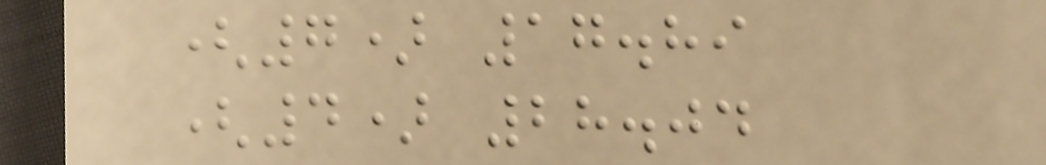(7) 17.89
(4) 28.04
